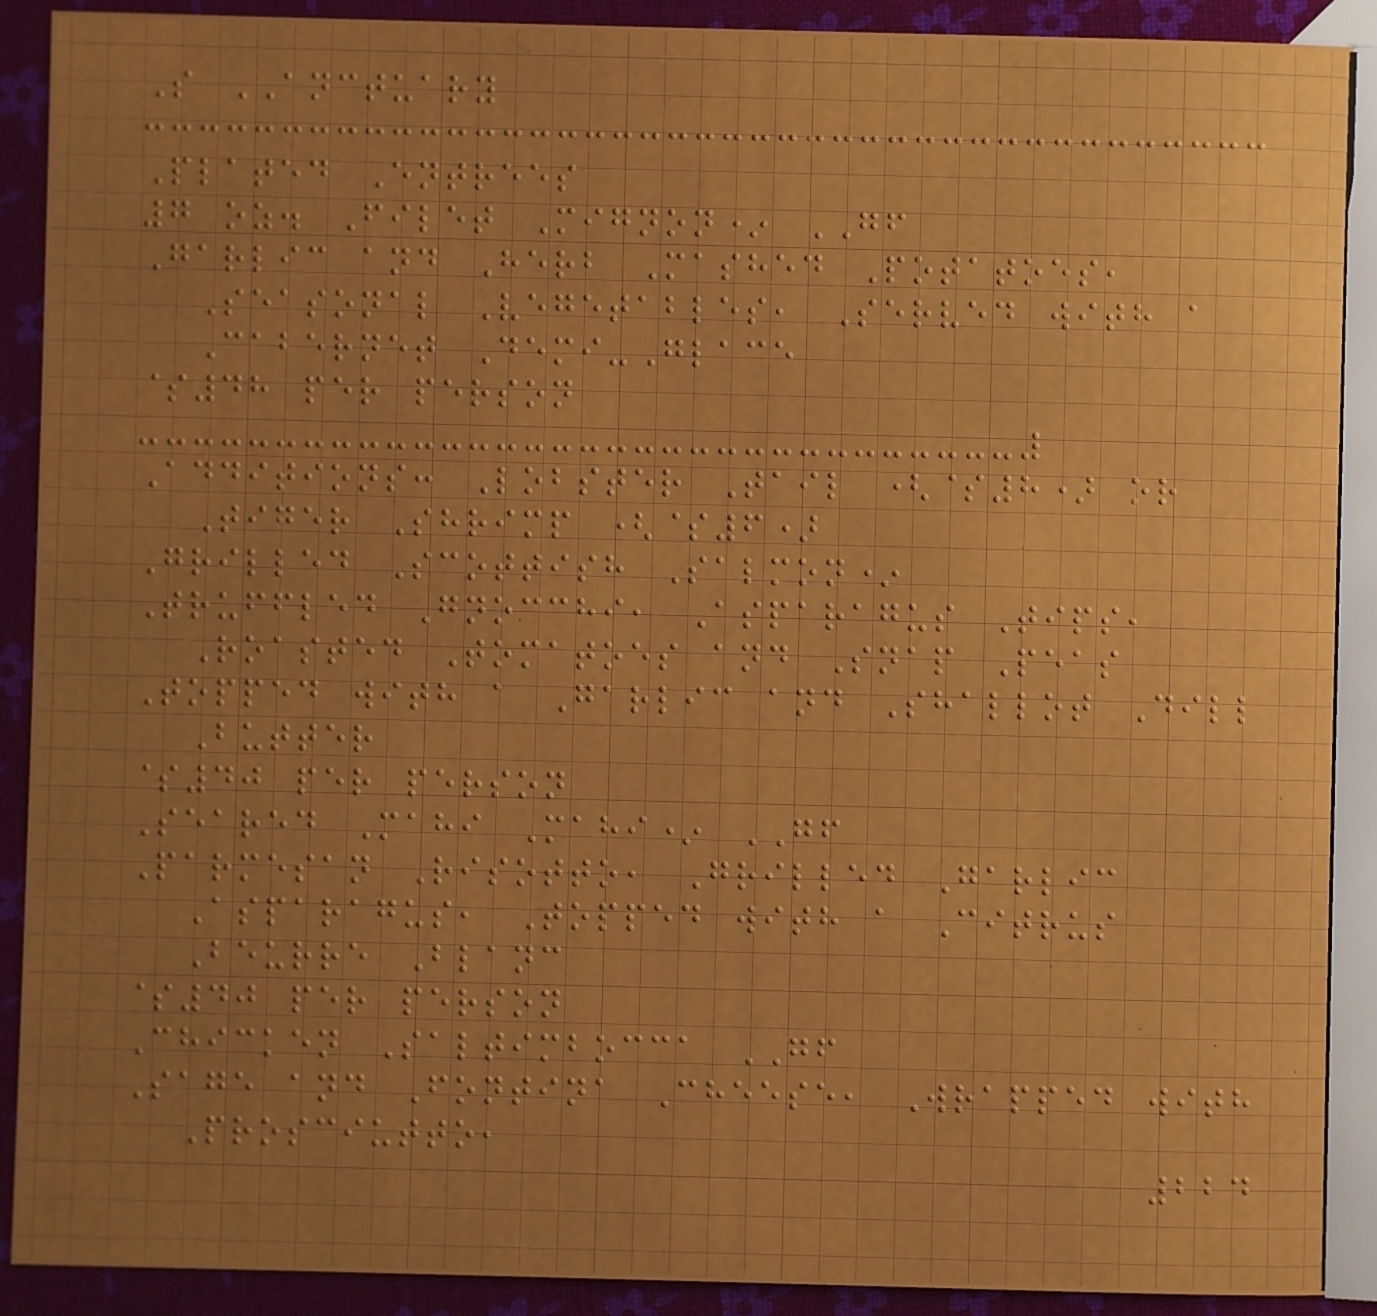S ANCTUARY
Plated Entrees
7 oz. Filet Mignon* GF
Garlic and Herb Mashed Potatoes,
Seasonal Vegetables, Served with a
Cabernet Demi-Glace
$48 per person
Additions: Lobster Tail ($8) or
Tiger Shrimp ($6)
Grilled Scottish Salmon*
Truffled Gnocchi, Asparagus Tips,
Roasted Tomatoes and Snap Peas
Topped with a Garlic and Shallot Dill
Butter
$40 per person
Seared Mahi Mahi* GF
Parmesan Risotto, Grilled Garlic
Asparagus, Topped with a Citrus
Beurre Blanc
$40 per person
Chicken Saltimbocca GF
Sage and Fontina Cheese, Wrapped with
Prosciutto,
224
